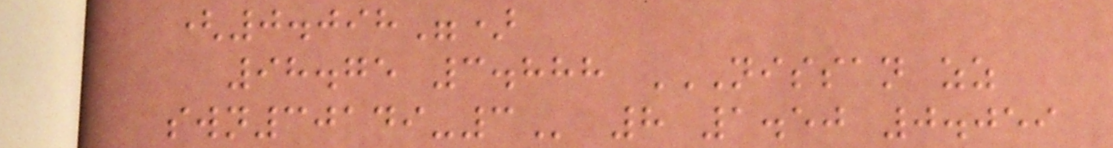(0.098")
98.75 3.888 NISSAN ZZ
SWN30149-3 8 1.50 0.059
